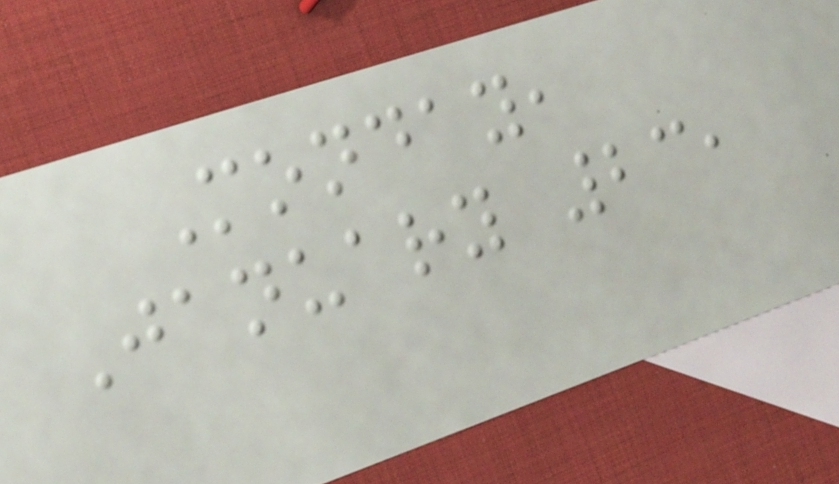Monday,
January 23,
